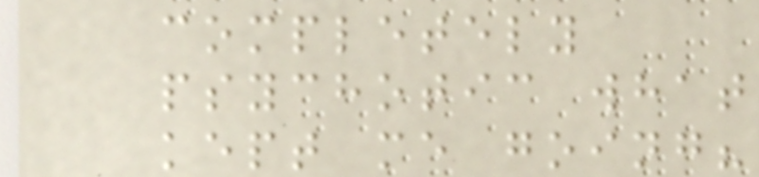completely
psychotic what
kept me going?
